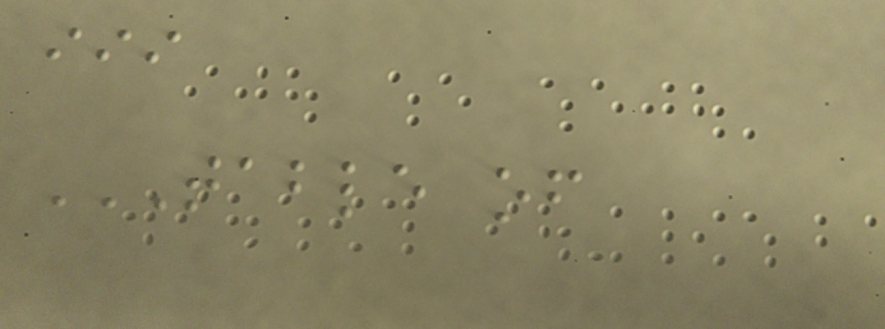iii
TABLE OF
